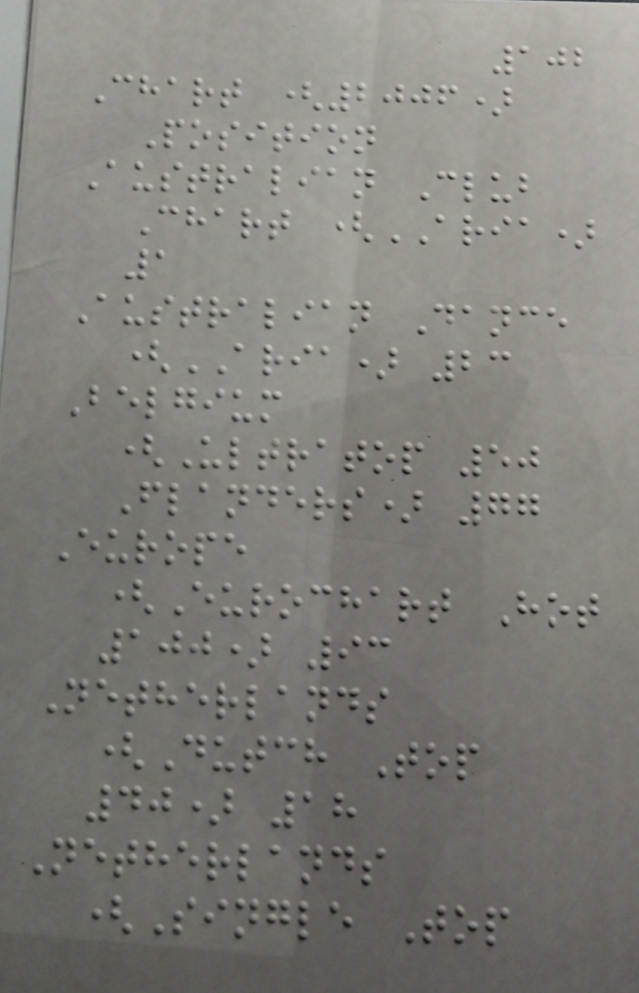102
Chart (2006)
Position
Australian Club
Chart (ARIA)
1
Australian Dance
(ARIA) 23
Belgium
(Ultratop 50
Flanders) 77
Europe
(Eurochart Hot
100) 93
Netherlands
(Dutch Top
40) 18
Netherlands
(Single Top
